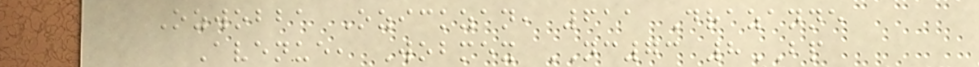Ozwobba Ozickzan, 611 Drazanne
Avenue, Wobmex NC73 8BP
